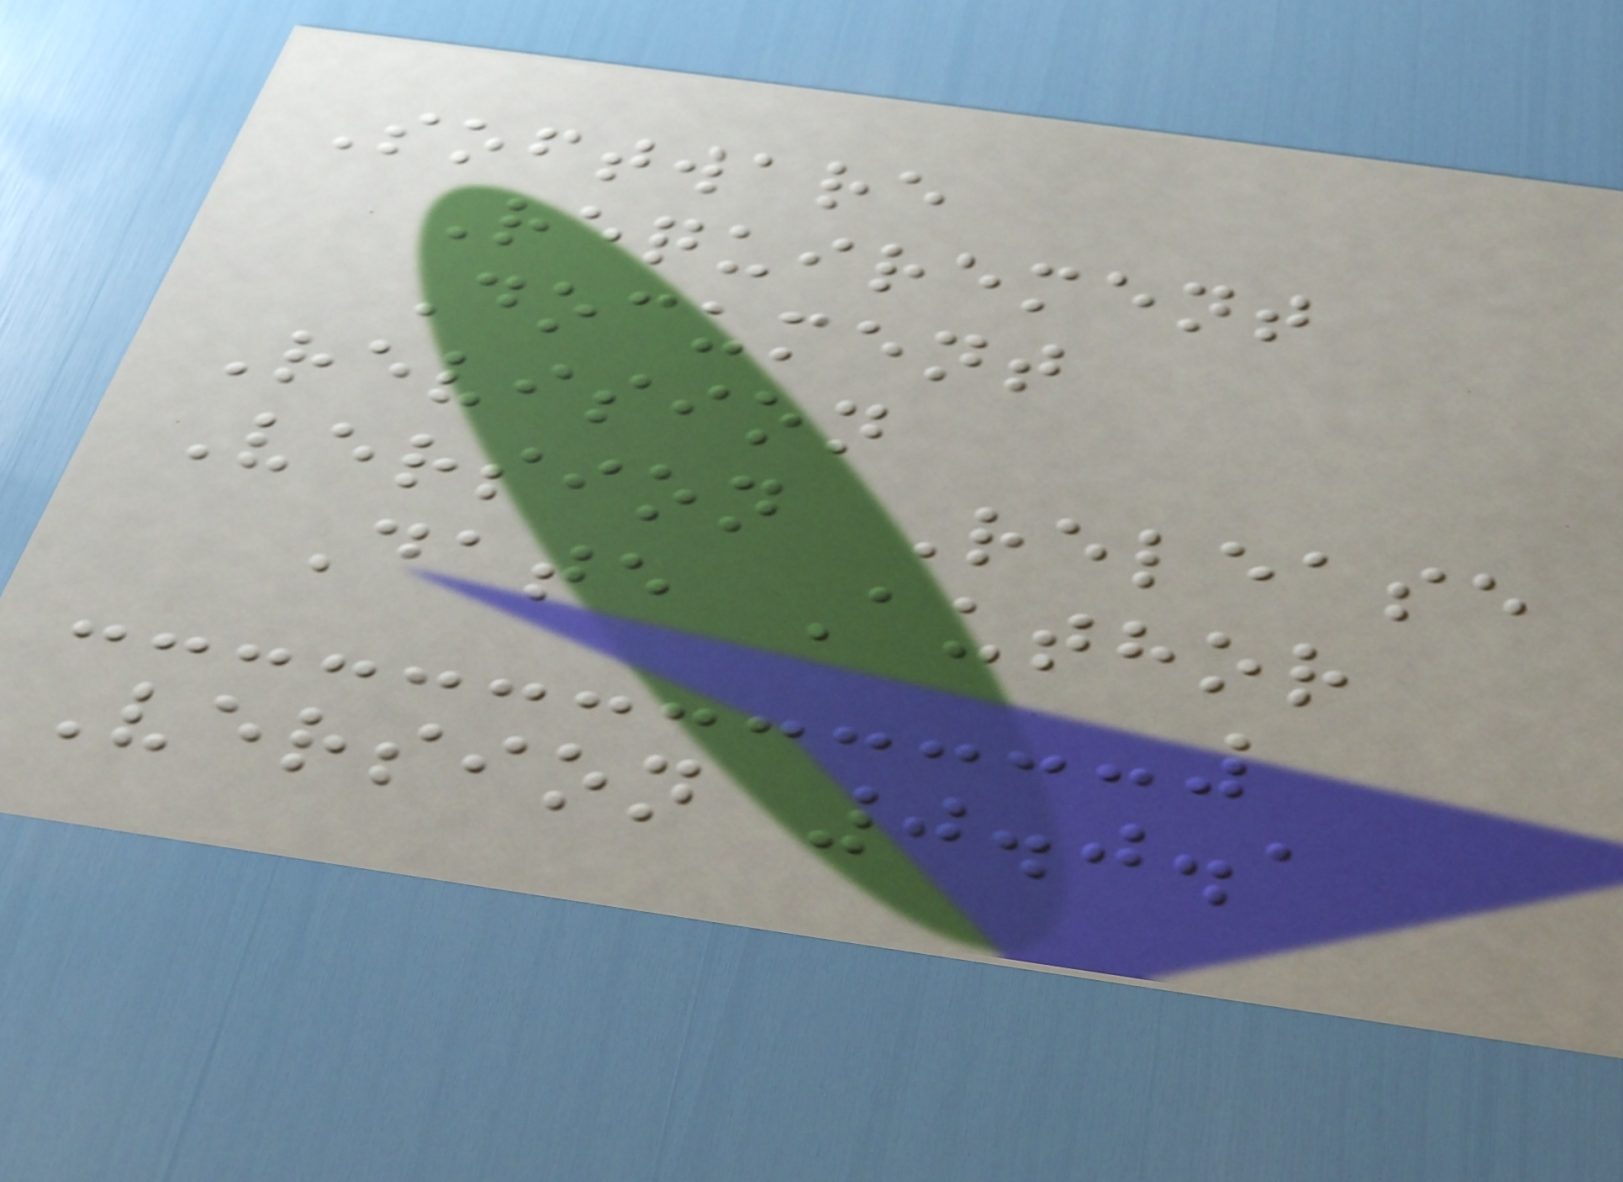Software
Requirement
Document
Revision
Version Release
Date Author
Version 0.0.1
